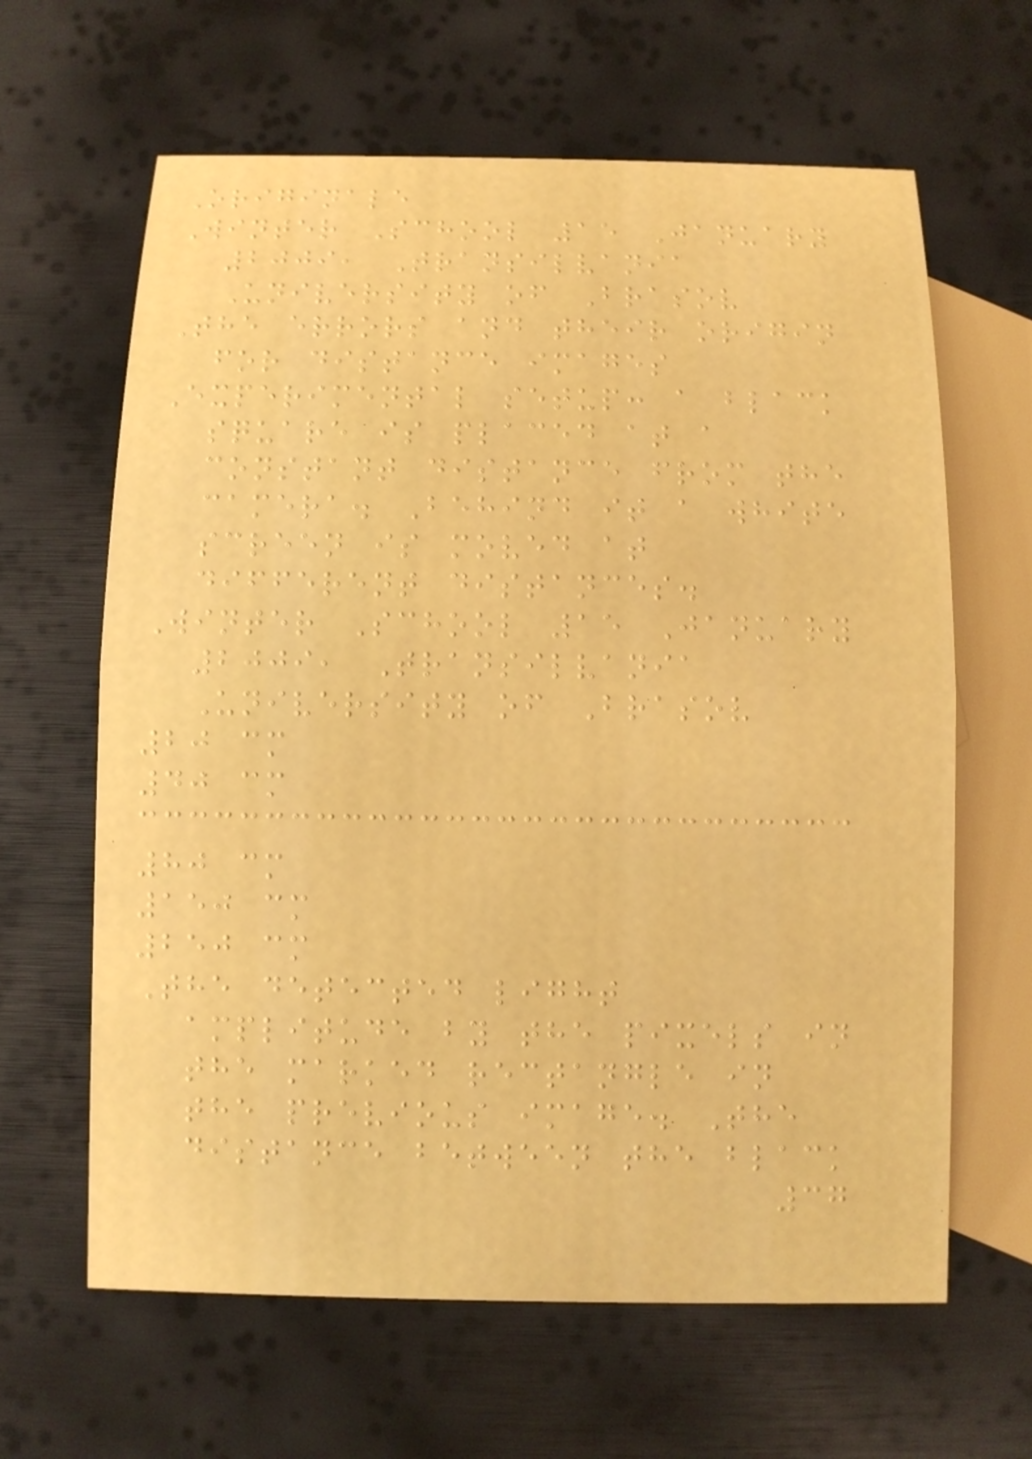Originale
Winter School 15 January
2009, Transilvania
University of Brasov
The errors and their origin
for distance images
Experimental setup: a black
square is placed at a
constant distance from the
camera. Behind it a white
screen is moved at
different distances.
Winter School 15 January
2009, Transilvania
University of Brasov
20 cm
40 cm
80 cm
150 cm
250 cm
The detected light
amplitude by the pixels in
the marked rectangle in
the previous image. The
distance between the black
37
